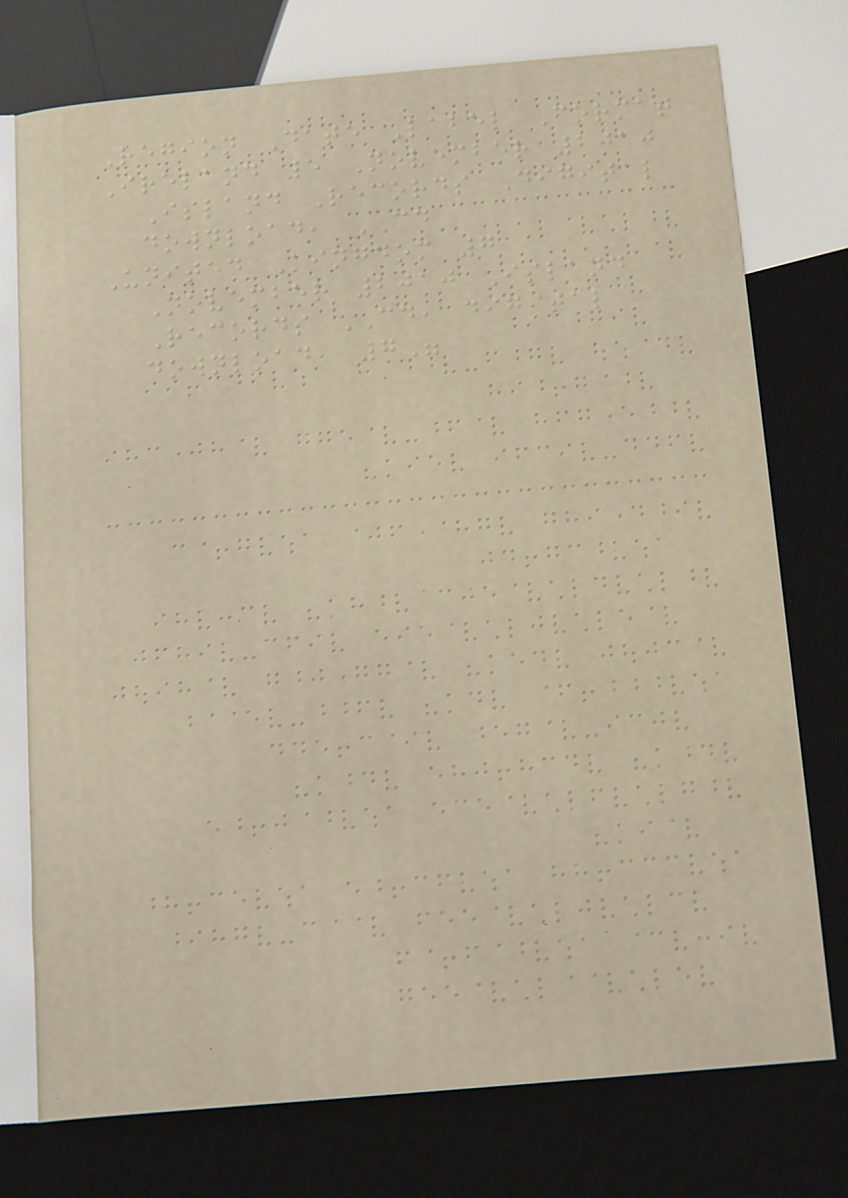Region Date Label Format
Ireland 5 November 2010
Island Records Digital
download, CD
United Kingdom 7
November 2010 Island
Records CD, digital
download, 7"
